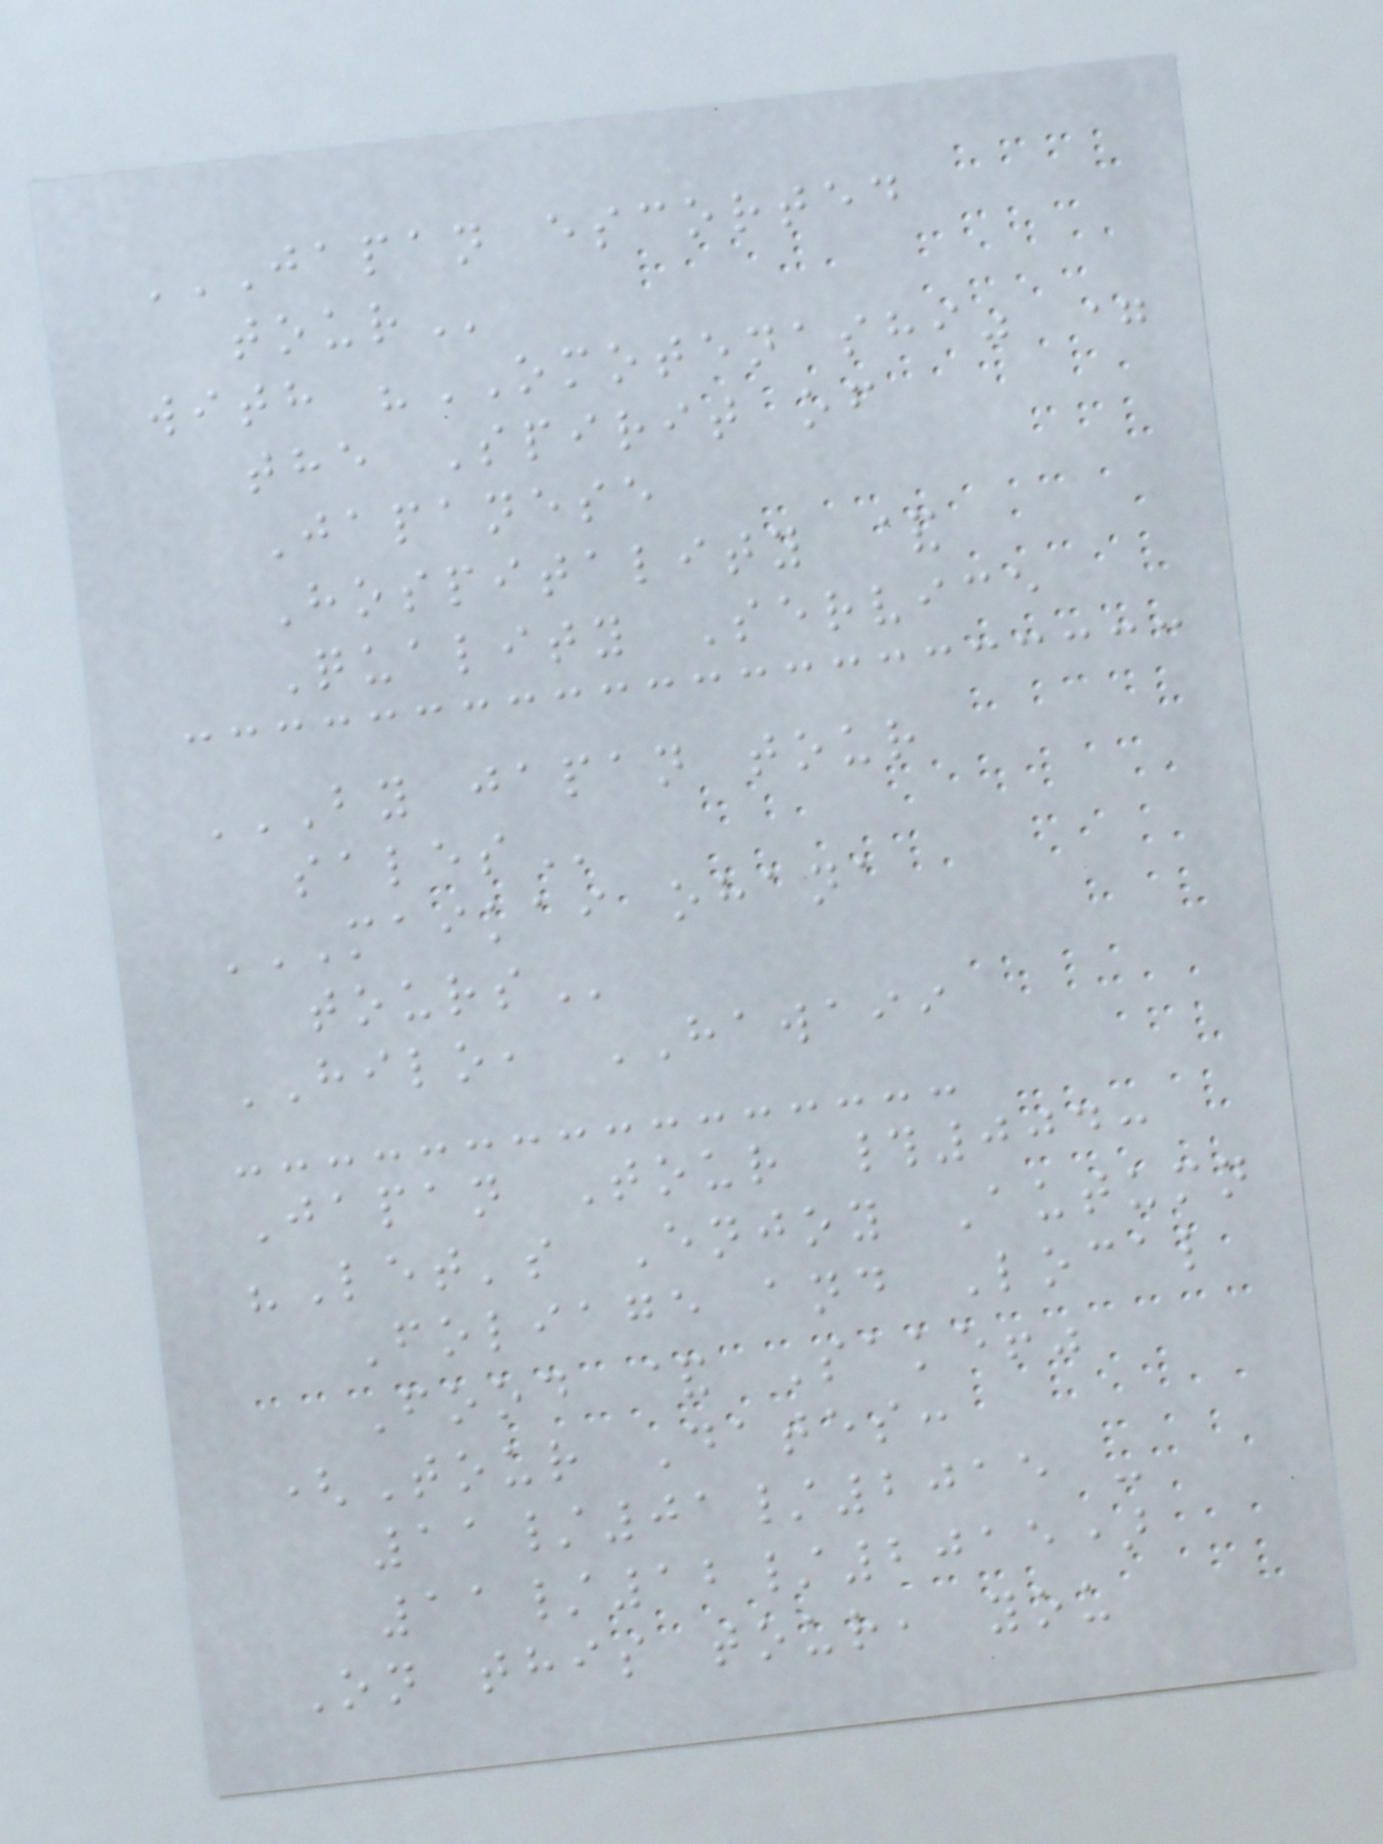JAPAN ESCORTED
TOUR
with "OMOTENASHI" =
the Spirit of
Japanese
Hospitality &
Quality Service
BY JAPAN TOUR
SALES
MAIKAI OHANA
TOURS
HILO, HAWAII
Japan Tour #004:
"Let's Enjoy Autumn
Foliage and Local
Food & Sake!"
(Tour Dates:
11/01/2015 -
11/12/2015)
On this tour, you
